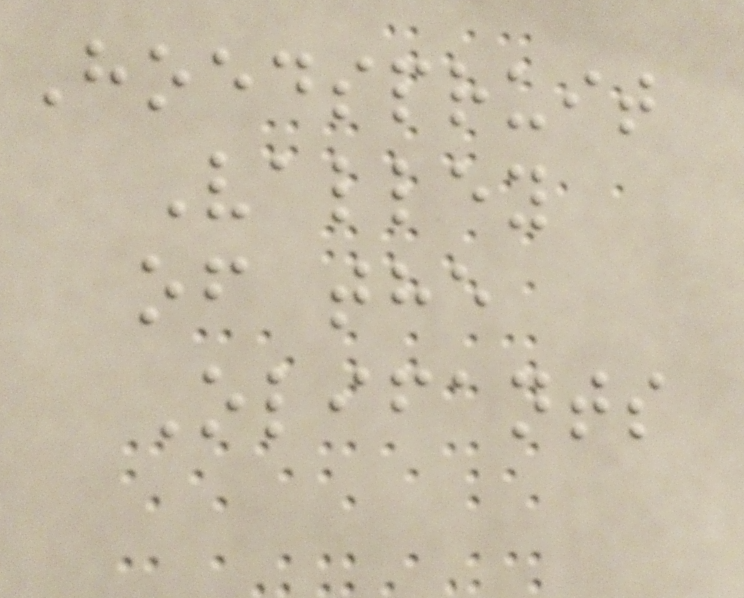Hoedspruit
Valley
of the
Olifants
